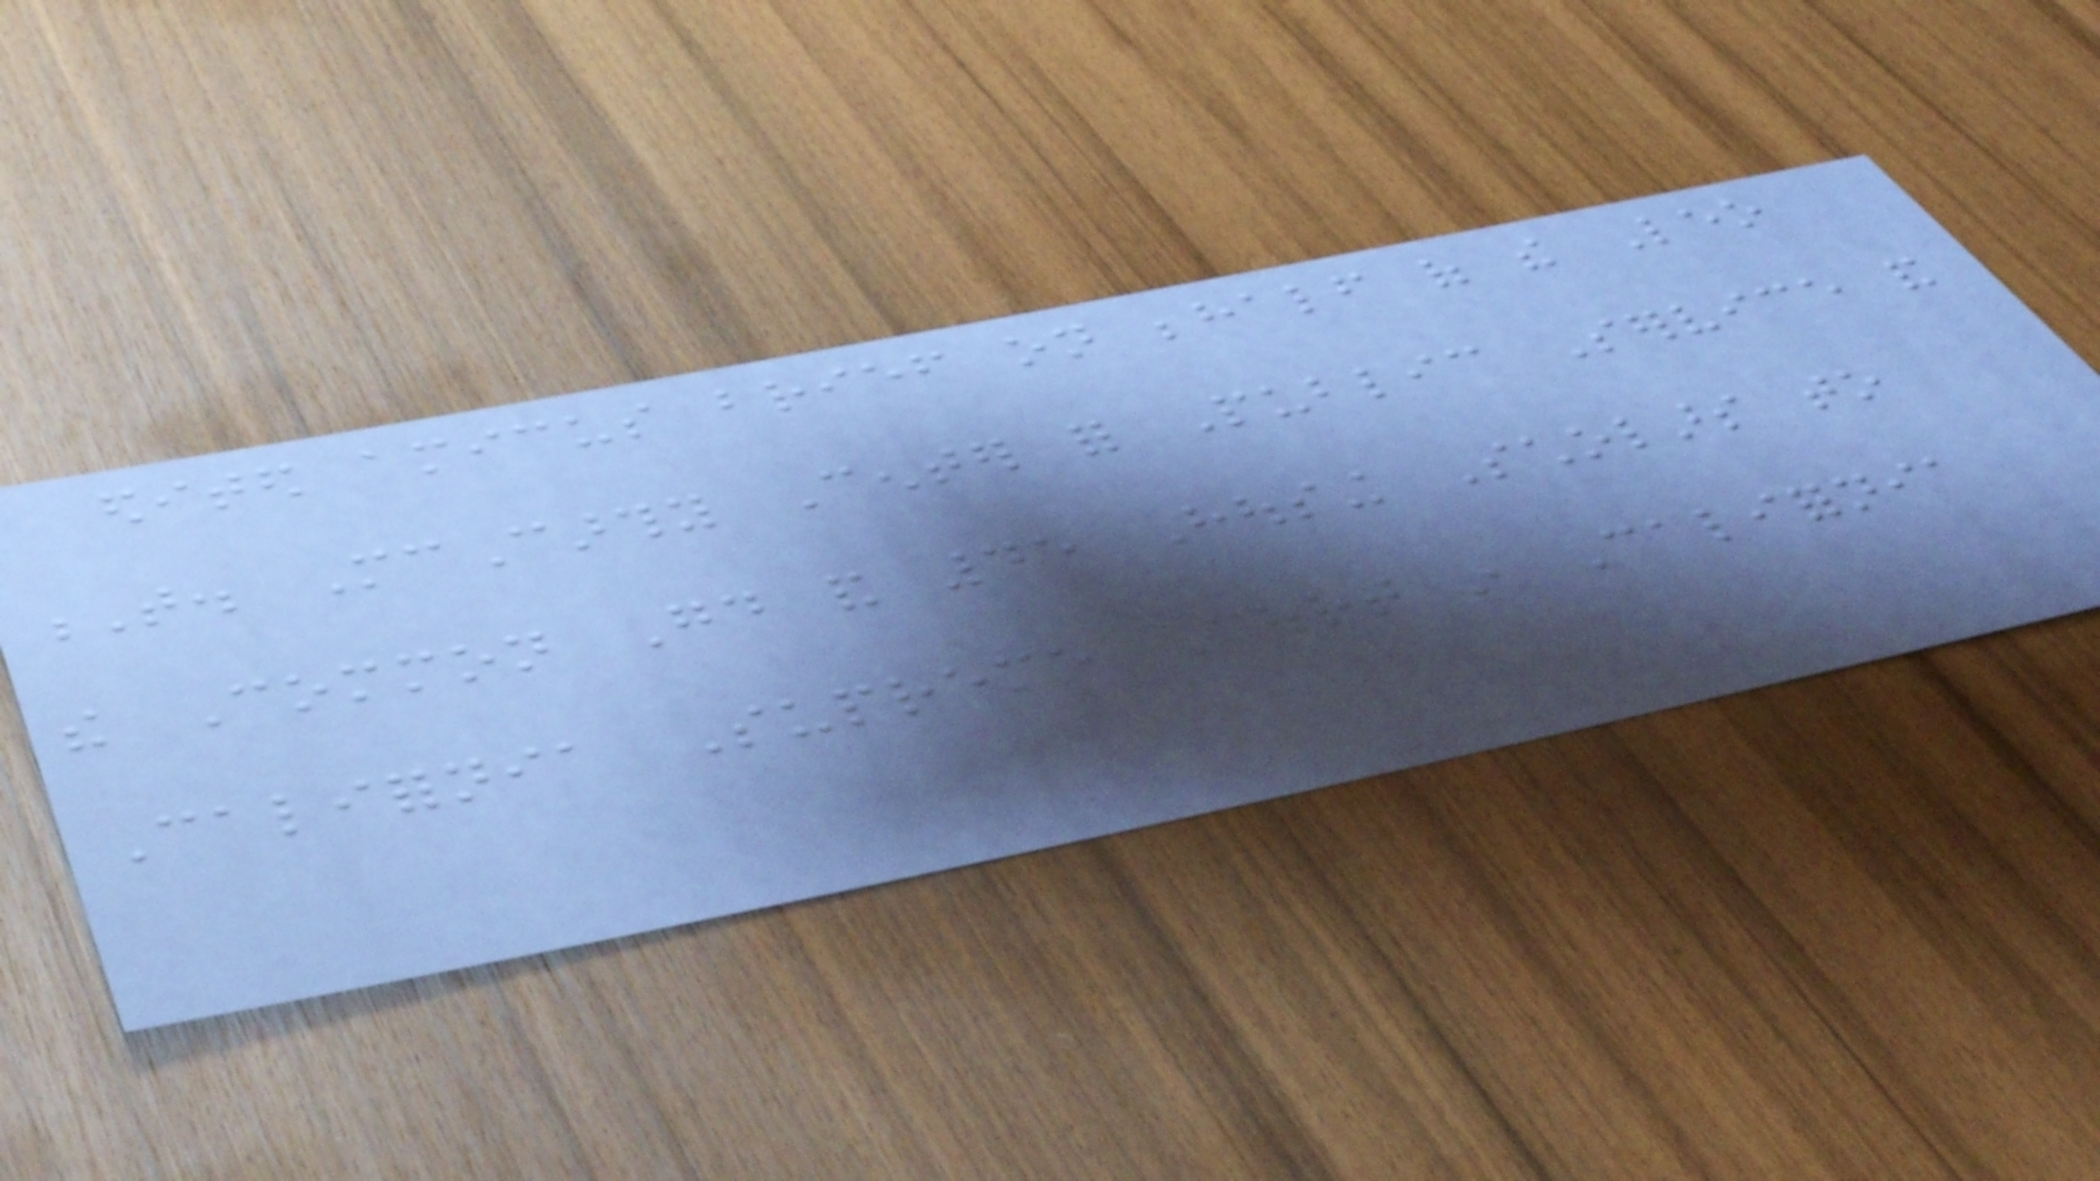edited amicus brief on behalf of the Leo
T. McCarthy Center for Public Service and
the Common Good and 45 Housing Scholars to
California Supreme Court in California
